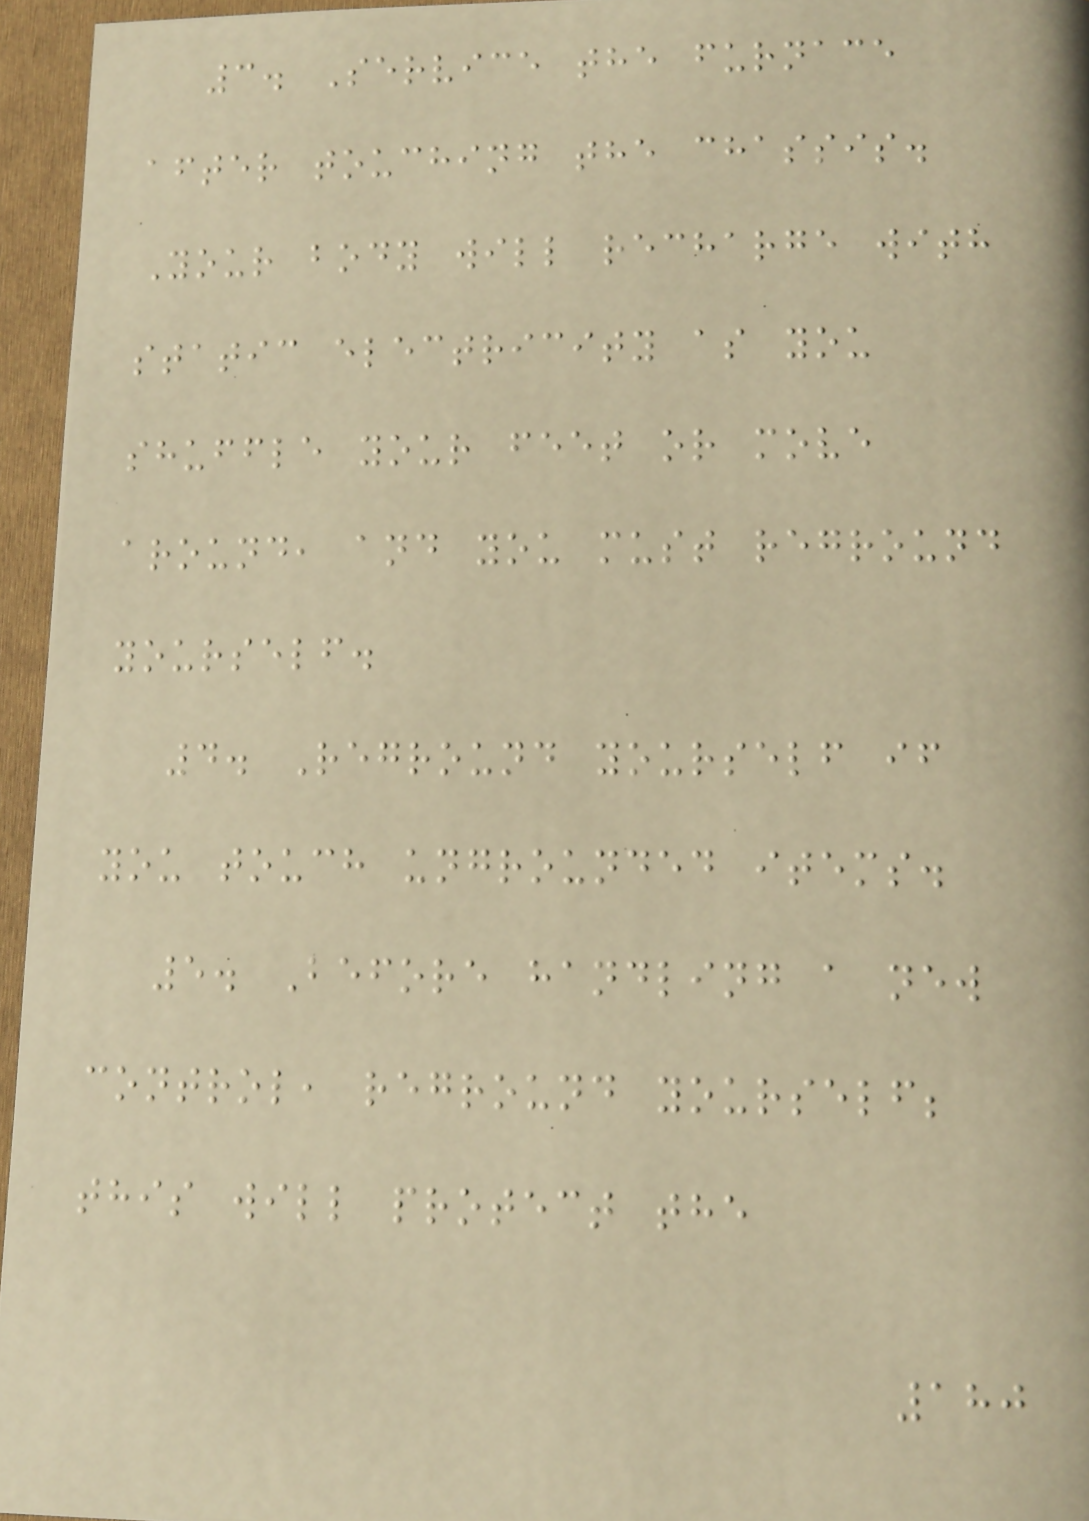3. Service the furnace
after touching the chassis.
Your body will recharge with
static electricity as you
shuffle your feet or move
around, and you must reground
yourself.
4. Reground yourself if
you touch ungrounded items.
5. Before handling a new
control, reground yourself;
this will protect the
180
